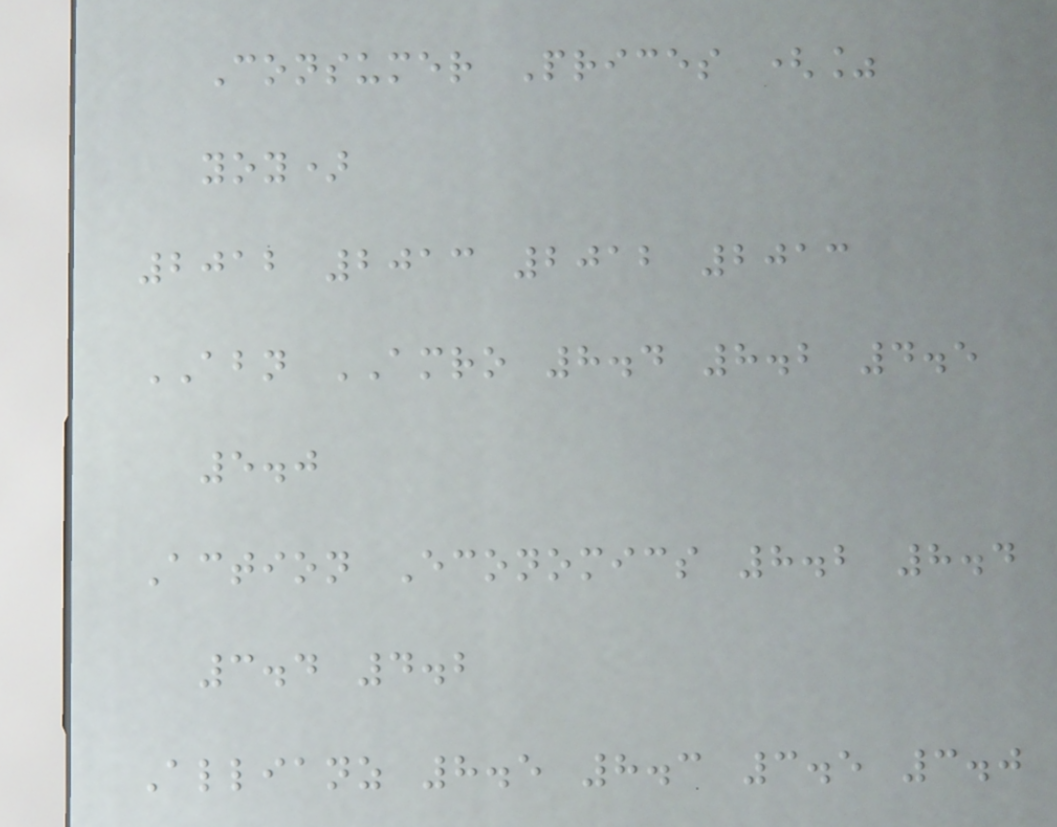Consumer Prices (%
yoy)
2012 2013 2012 2013
ABN AMRO 8.4 8.2 4.5
5.0
Action Economics 8.2 8.4
3.4 4.2
Allianz 8.5 8.3 3.5 3.0
